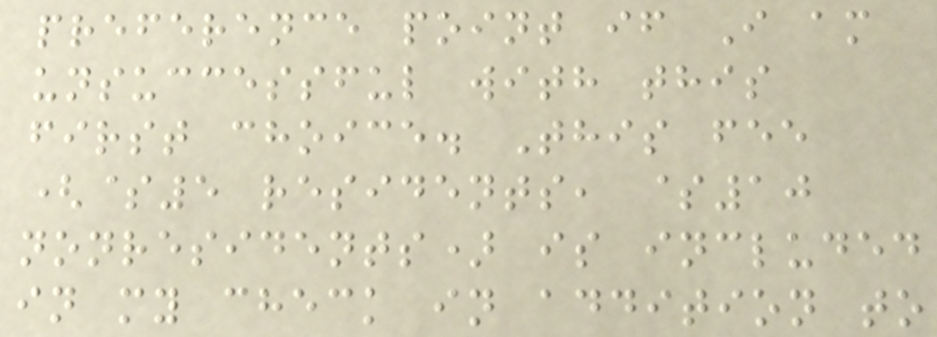preference point if I am
unsuccessful with this
first choice. This fee
($5 residents, $10
nonresidents) is included
in my check in addition to
